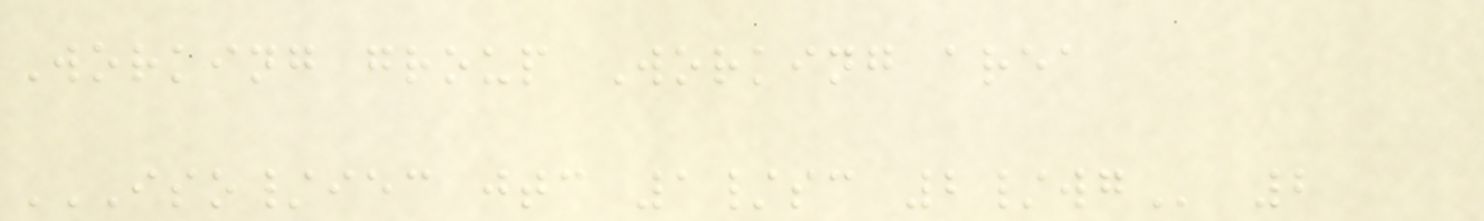Working group Working area
ISO/IEC JTC 1/SC 2/WG 2
